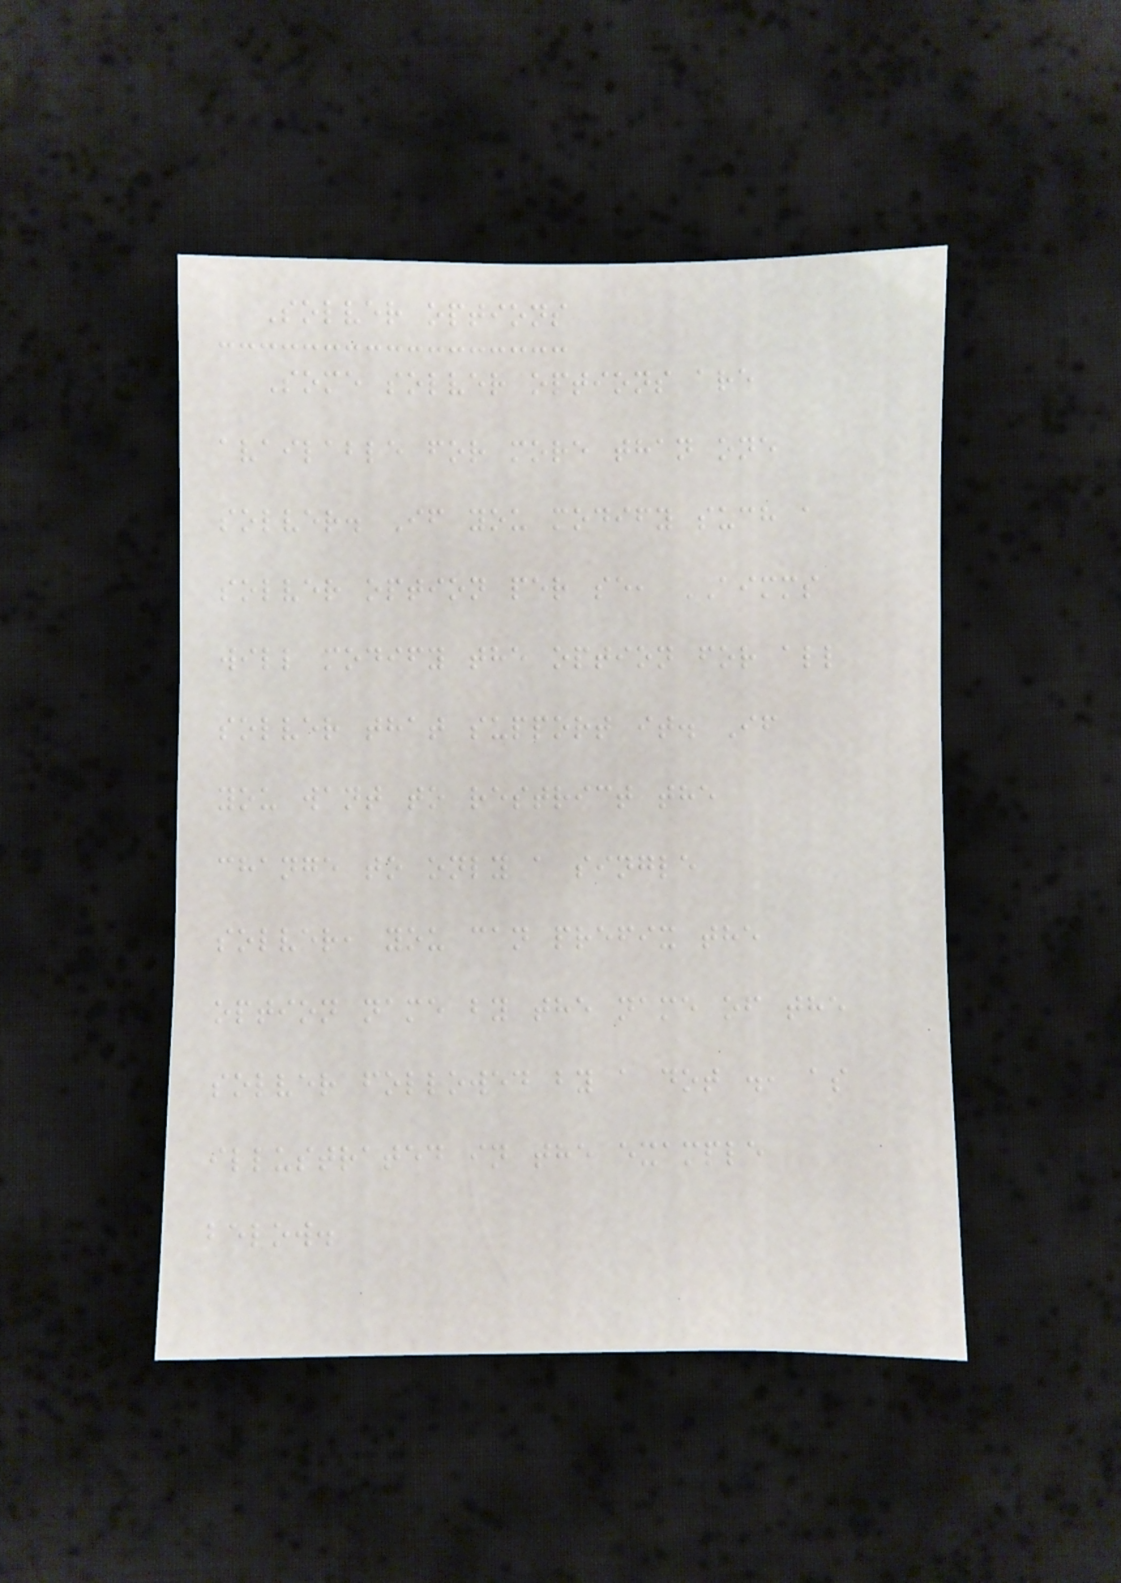Solver options
Some solver options are
available for more than one
solver. If you modify such a
solver option per se, AIMMS
will modify the option for all
solver that support it. If
you want to restrict the
change to only a single
solver, you can prefix the
option name by the name of the
solver followed by a dot ., as
illustrated in the example
below.
